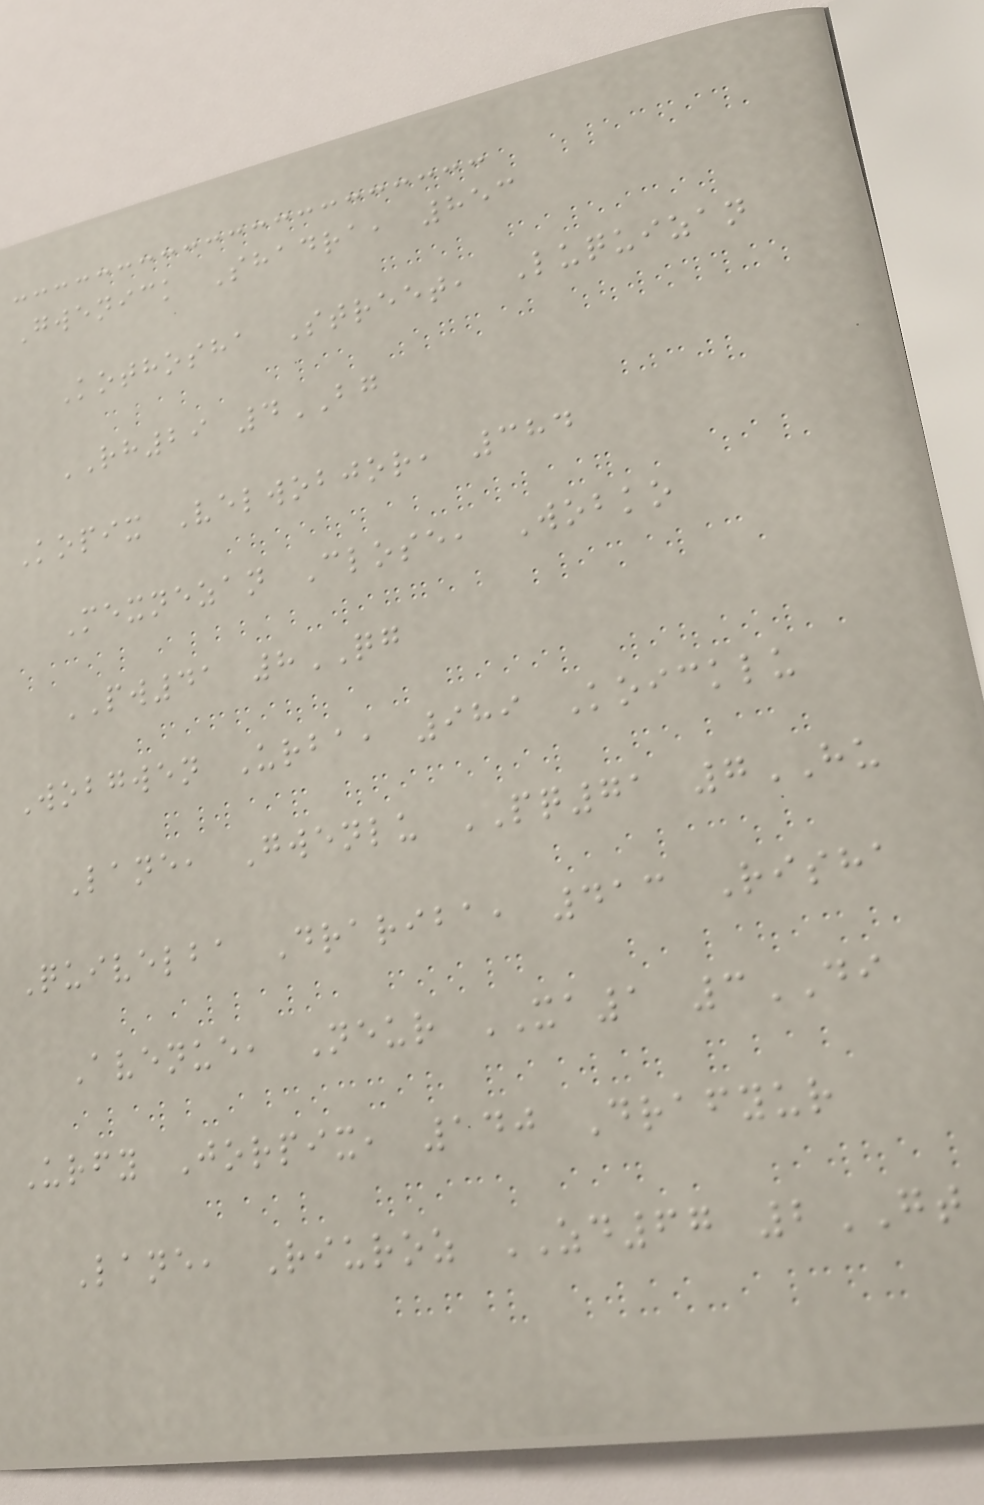Gwenick Shadra, 853
Kothosha Street, Luquizan
RH29 4BG
Kopix Velwobjor, 384
Mexnezan Close, Wobko
PW41 8QG
Wobgwen Urba, 989 Koicklu
Lane, Gwenlu PQ71 7HU
Quivelba Drariba, 413 Risha
Avenue, Neur XA1 3DI
Urfy Jorpix, 140 Drafyur
Lane, Riuroz ZD67 2GT
